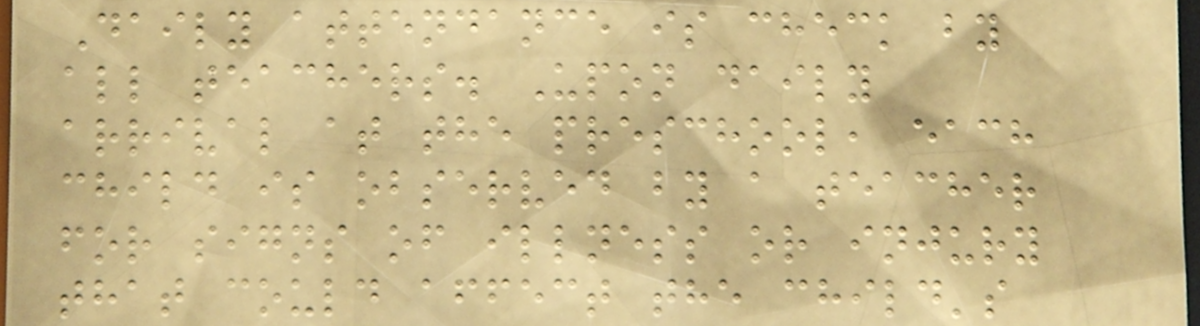Daily attendance is check by
all teachers. Upon daily
arrival at the preschool, each
child is observed by a teacher
for signs of illness or injury
that could affect the child's
